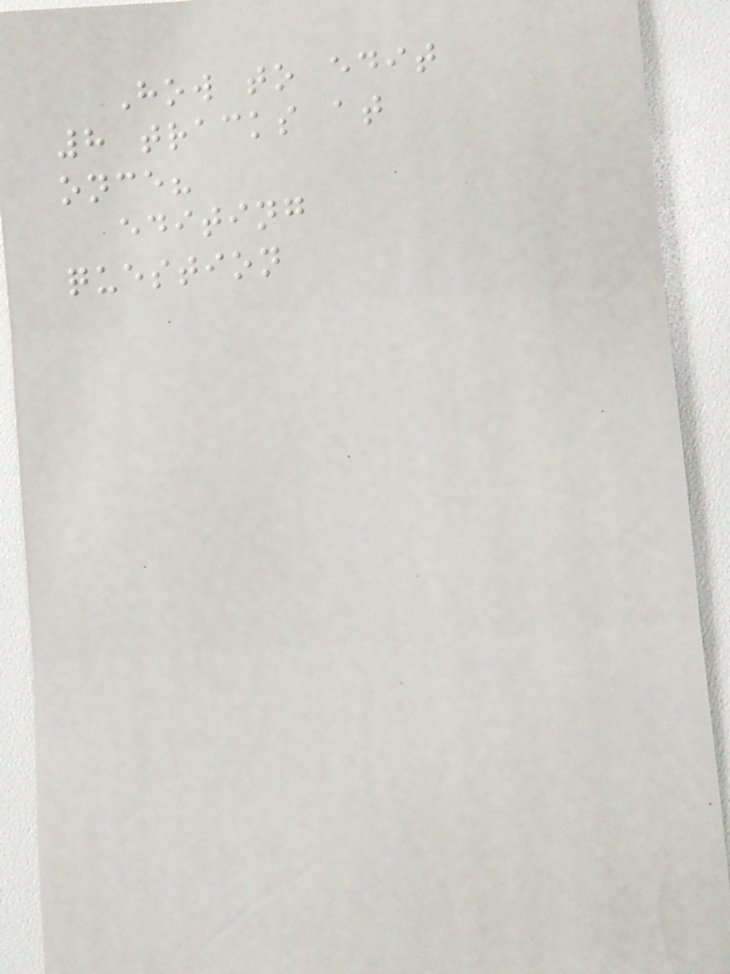How to edit
8 tracks at
once?
editing
question
